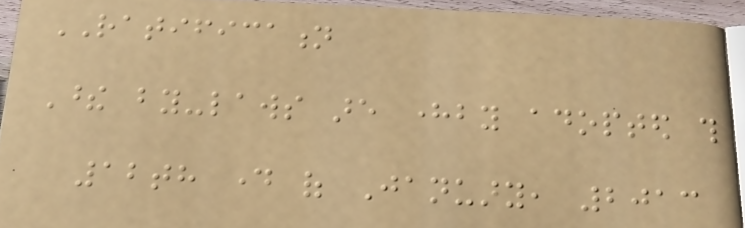RATIFICATION
These by-laws are hereby adopted this
12th day of January, 2013
